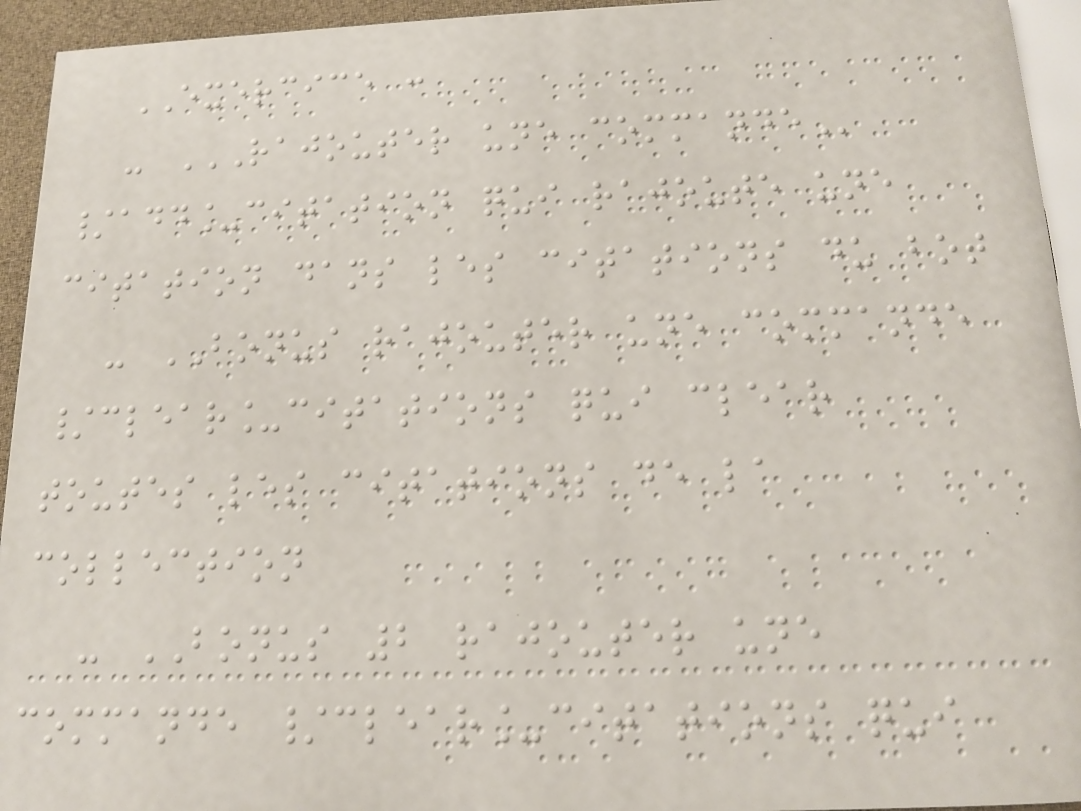EXERCICE :
- RAJOUTER UNE COMMANDE
/add_citation qui rajoute une
citation dans les citations du bot
- BONUS rajouter une commande
/clear_citations qui clear
toutes les citations de la
collection
- BONUS 2 rajouter une
commande /clear_citations qui
